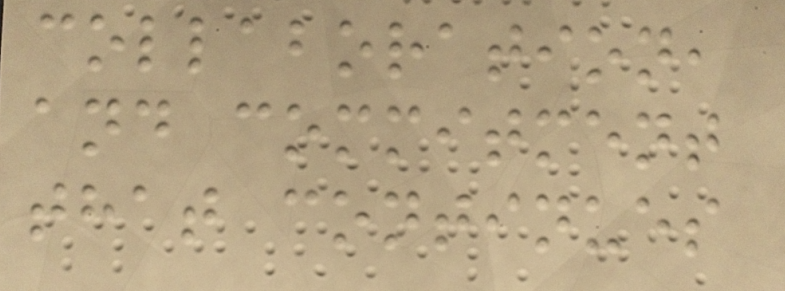collaboration,
and commitment
that continues
